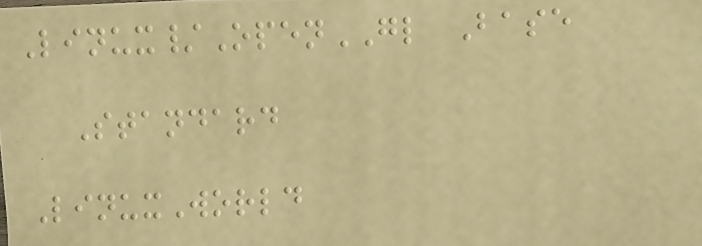Linux/OpenGL Base
Standard
LinuxWorld
